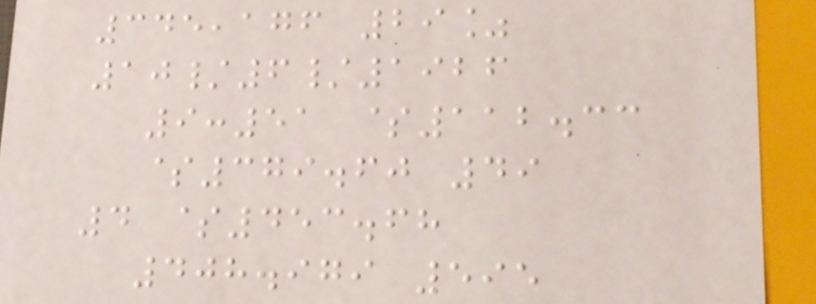345,176 29%
10/6/1926
9:51 $112.33
$379.60 49
4 $453.68
408.979 595
